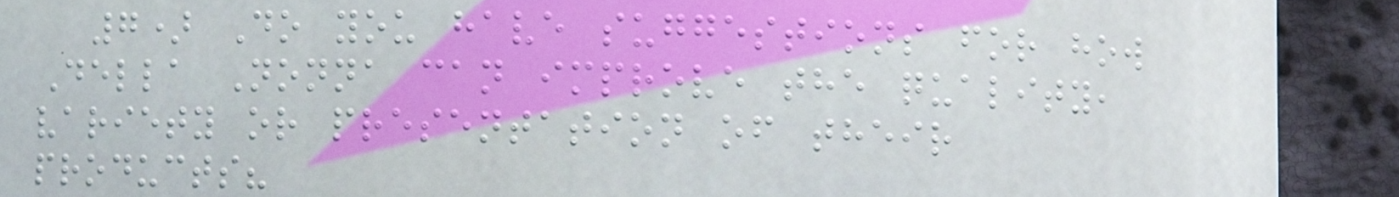7) Do you have suggestions for how
Della Nonna can improve the quality,
variety or presentation of their
products?
